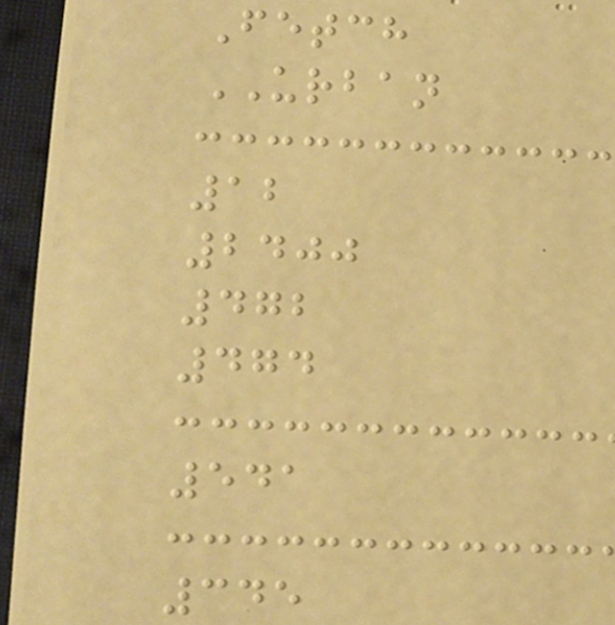Fetch
URBAN
12
2400
472
474
541
345
